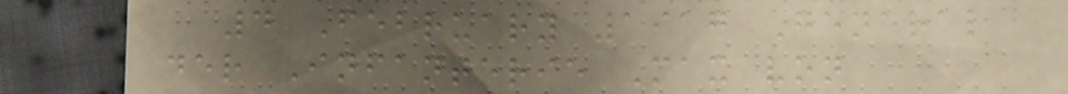4 February 1917 General
der Infanterie Max von
